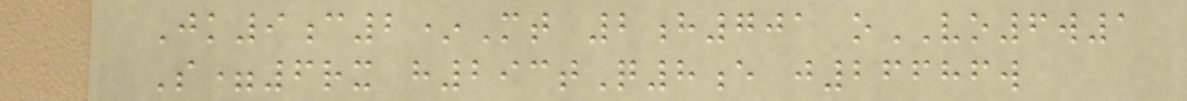Jk9c2*Mt 2h701 oVO6w1
S=6rx h293tQ8e j26686w
